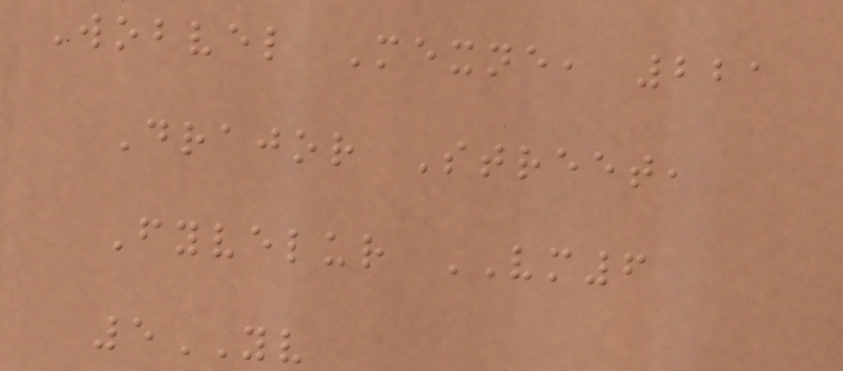Wobvel Mexne, 221
Drajor Street,
Fyvelur VM6
5YV
